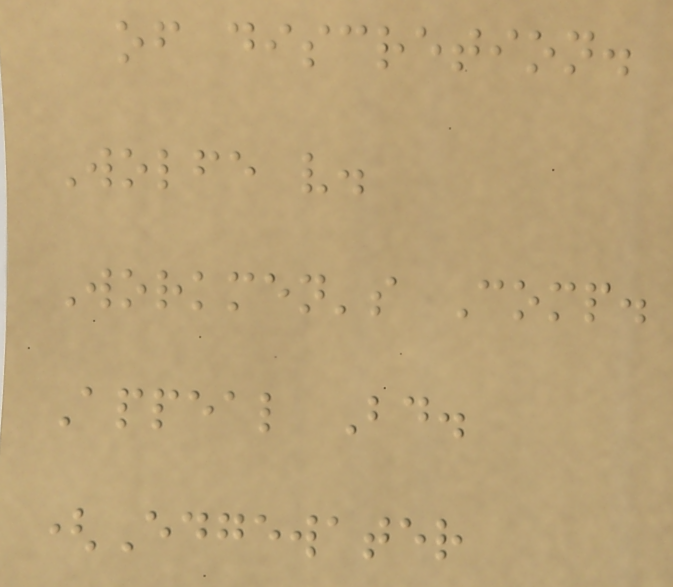of discretion.
Wolfe v.
Workmen's Comp.
Appeal Bd.
(Edgewater
